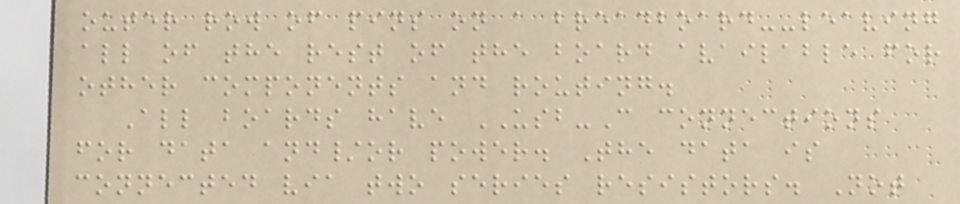outer row of pins on a breadboard--leaving
all of the rest of the board available for
other components and routing.
All boards have USB-C connections
for data and/or power. The data is
connected via two series resistors. Not
